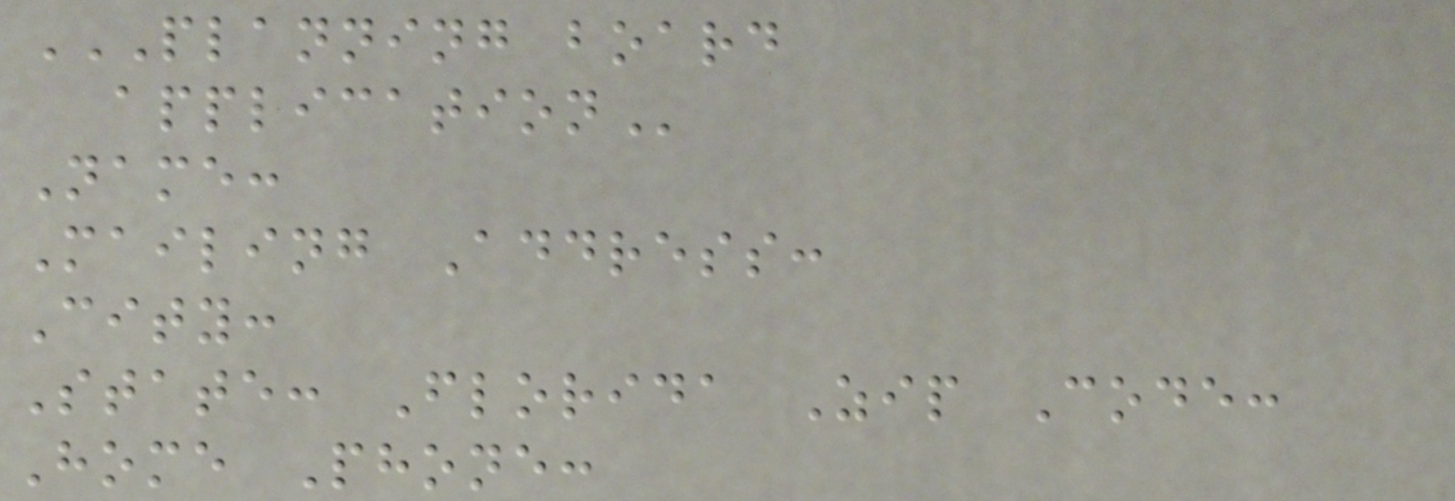PLANNING BOARD
APPLICATION
Name:
Mailing Address:
City:
State: Florida Zip Code:
Home Phone:
